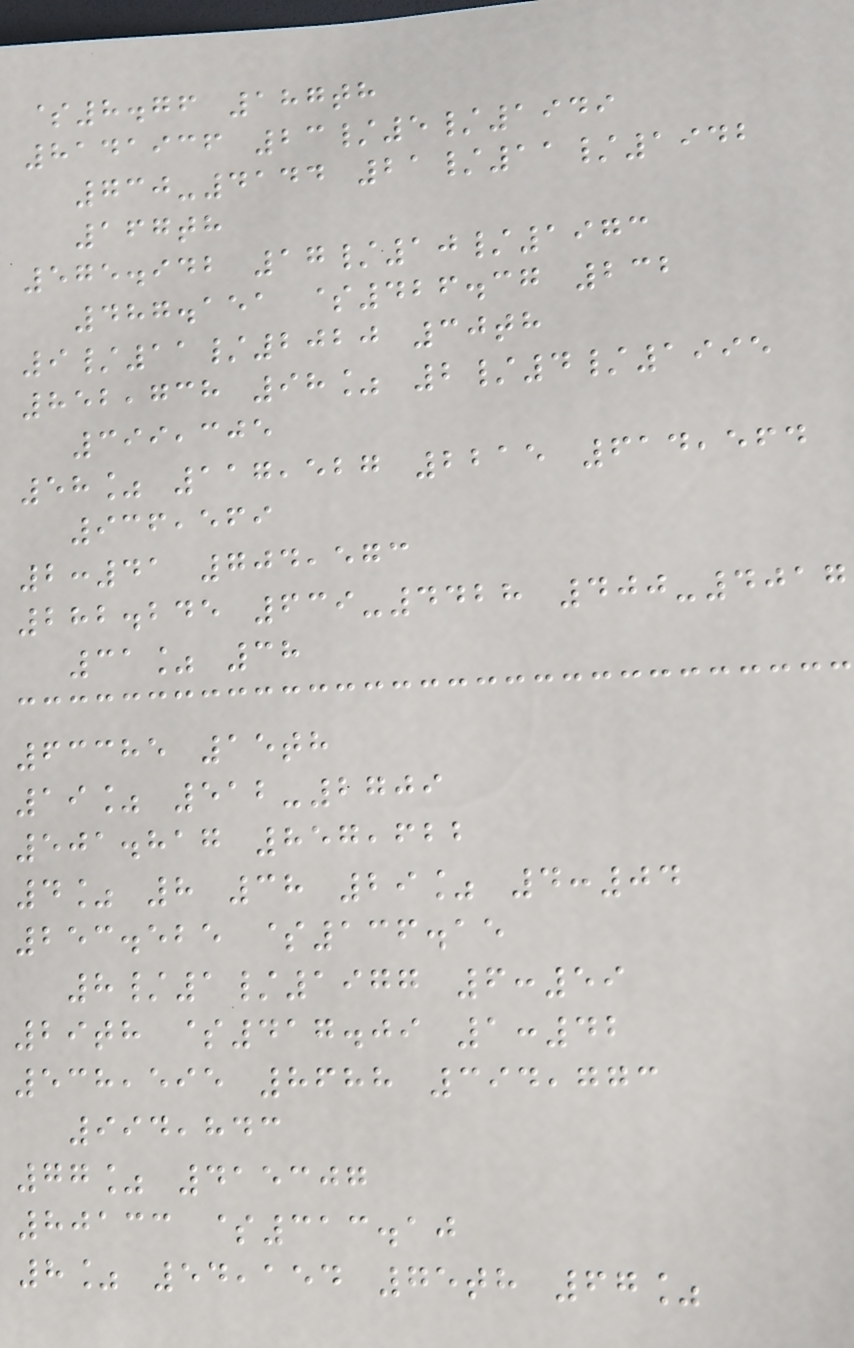$8.76 187th
8141936 23/5/1949
730-4144 21/11/1942
167th
575.942 17/10/1973
487.151 $426.37 232
9/11/2020 30th
852,738 98% 2/4/1995
399,305
58% 117,527 2215 614,564
936,569
2:41 704,573
282.245 639-4428 400-4017
31% 38
63385 15th
19% 512-2709
501.817 857,622
4% 8 38 29% 4:04
253.525 $136.15
8/1/1977 6:59
29th $417.09 1:42
538,595 8688 394,773
994,843
77% 415307
80133 $313.10
8% 54,154 75th 67%
